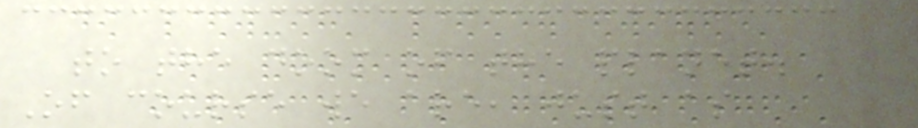to the doom of the planet.
Of course we are, just as
